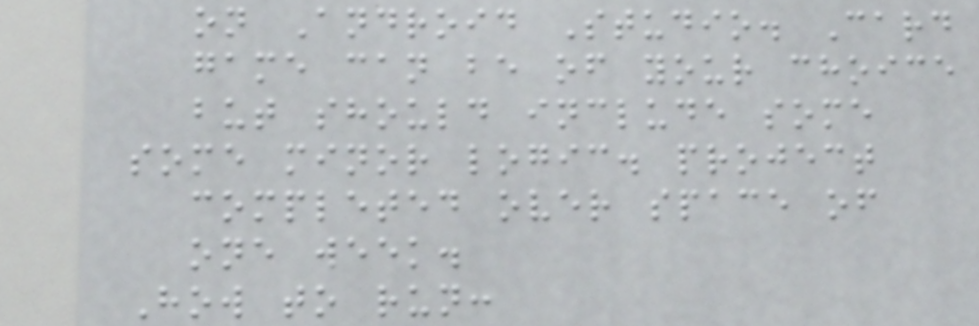on Android Studio. Card
game can be of your choice
but should include some
some minor logic. project
completed over space of
one week.
How to run:
